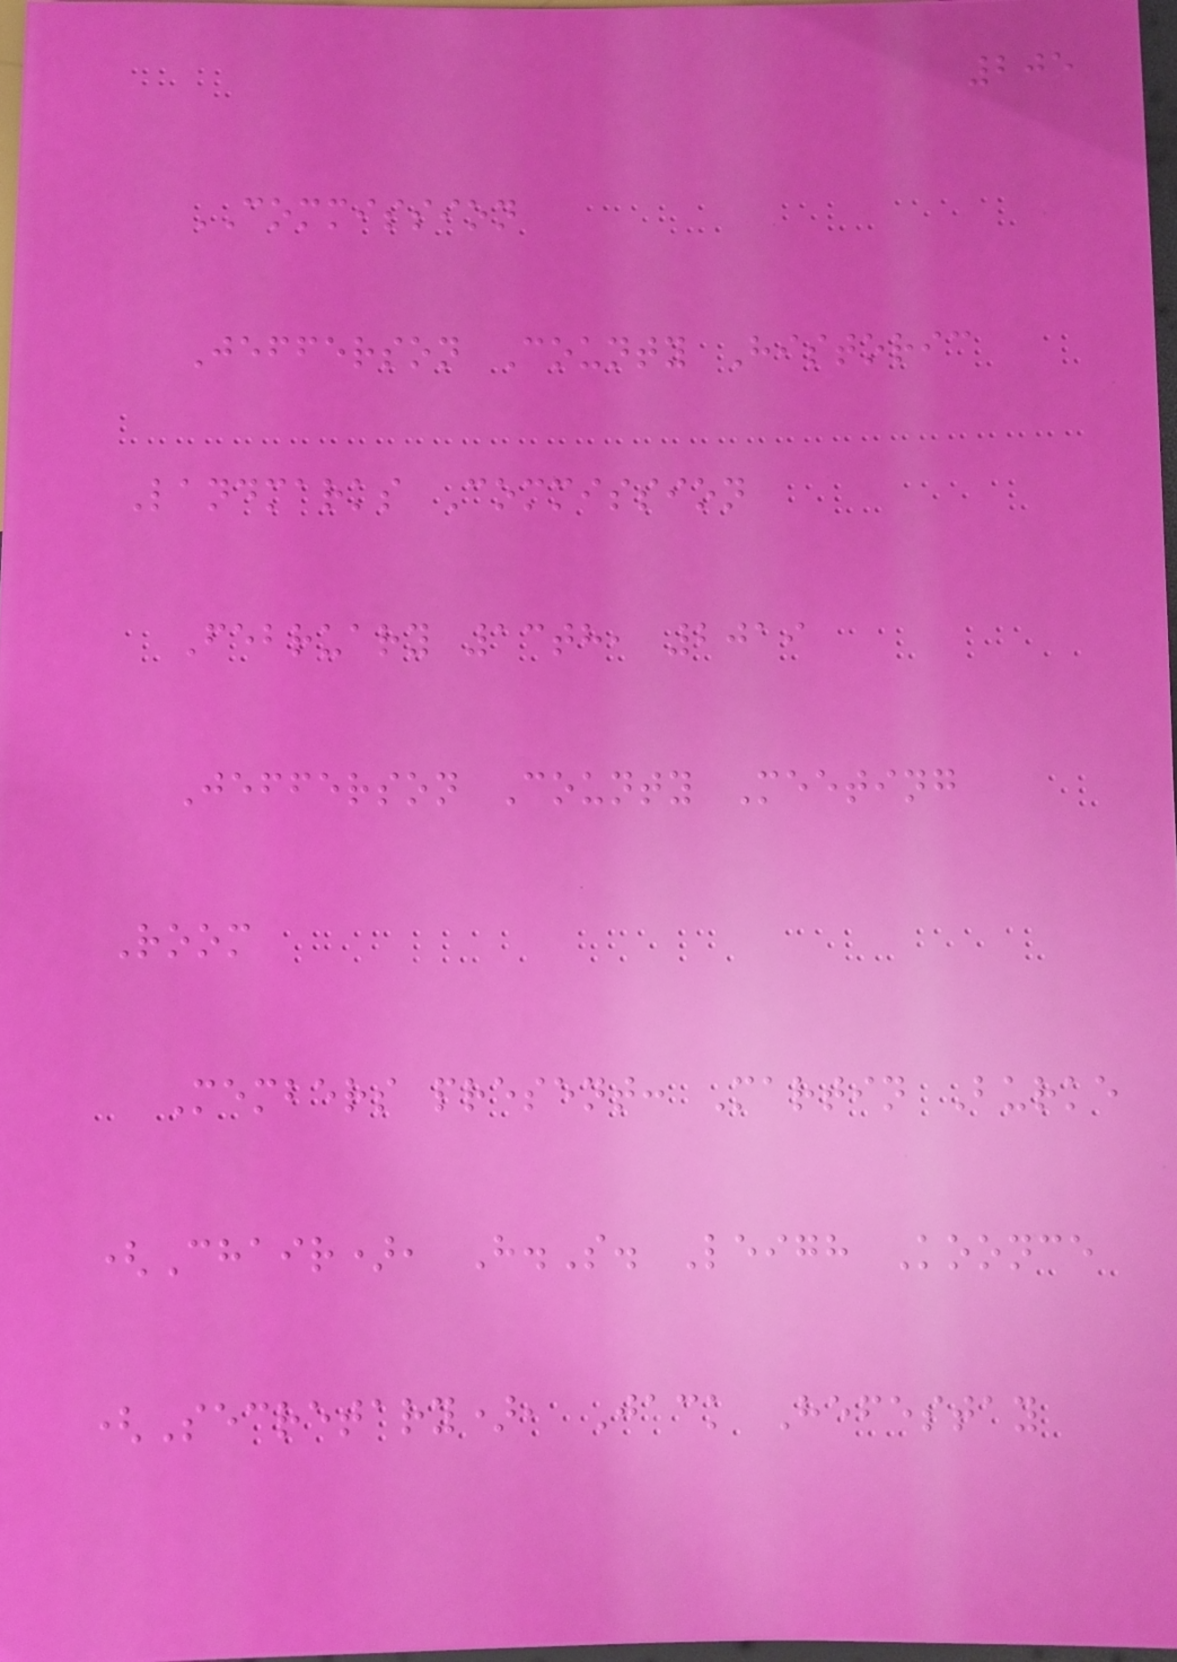205
COMMISSION
Jefferson County Historic
Landmarks Commission
February 13th, 2019
Jefferson County Meeting
Room
Members present: Martin Burke
(Chair), H.S. Leigh Koonce
(Secretary), Jack Hefestay
